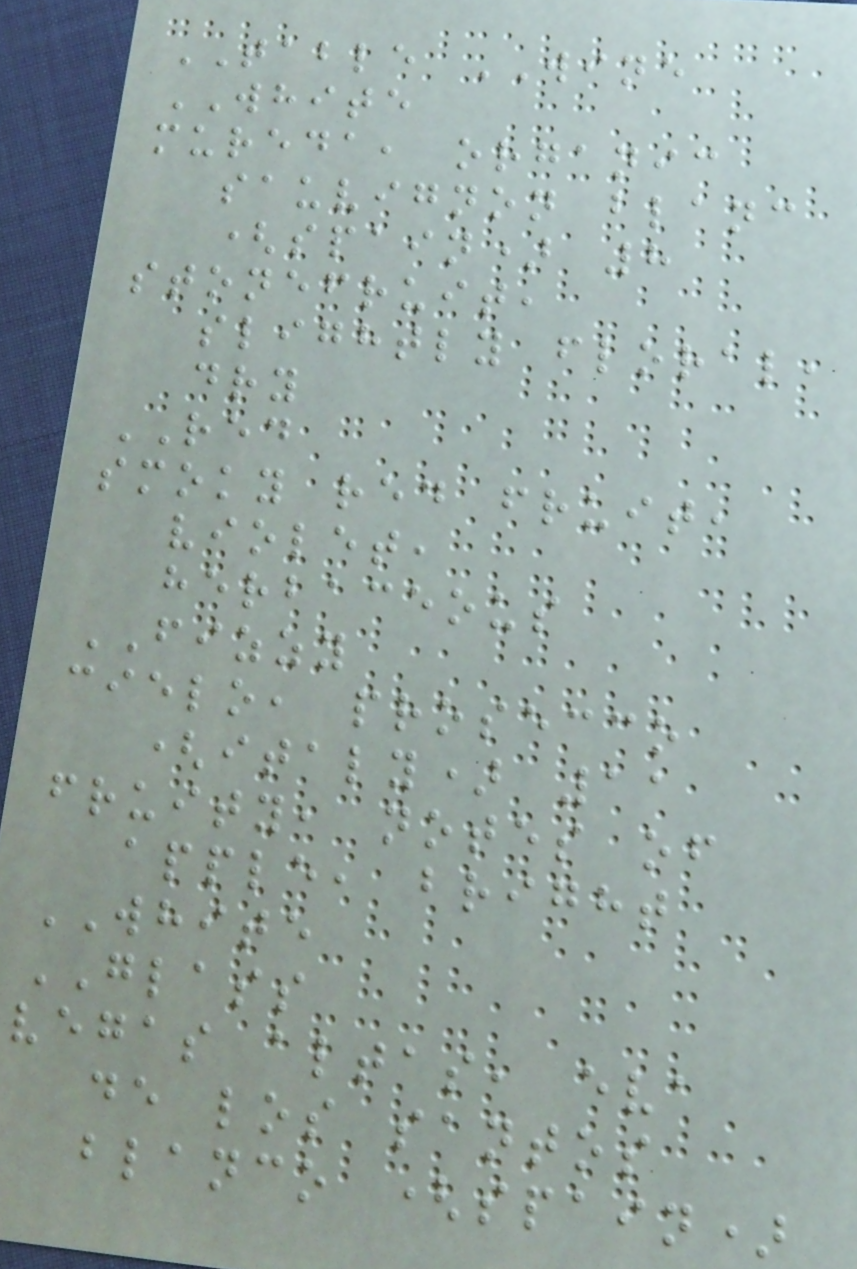TABLE WINE
WHITE
mureda, organic
sauvignon blanc
(spain) 8
stonefruit,
slightly floral,
dry
RED
smoky red fruit,
violet,
herbaceous
FIZZY
cielo, prosecco
(italy) 11
fruity, notes of
apple, bright
WHITE
GLASS
vegas altas, eva
de los santos
blanco (spain)
